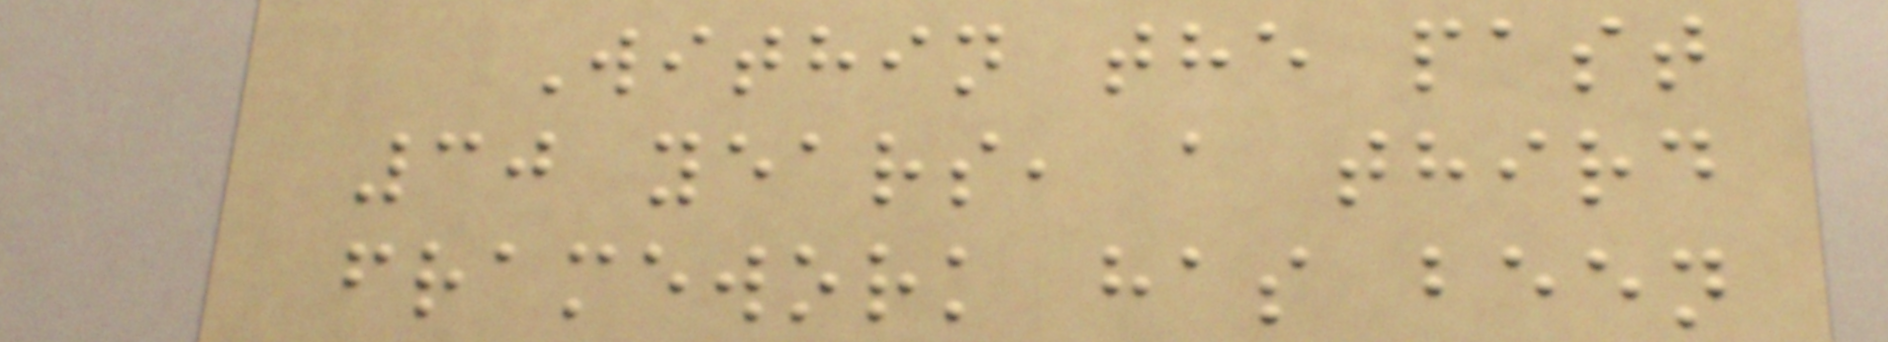Within the past
30 years, a third
framework has been
